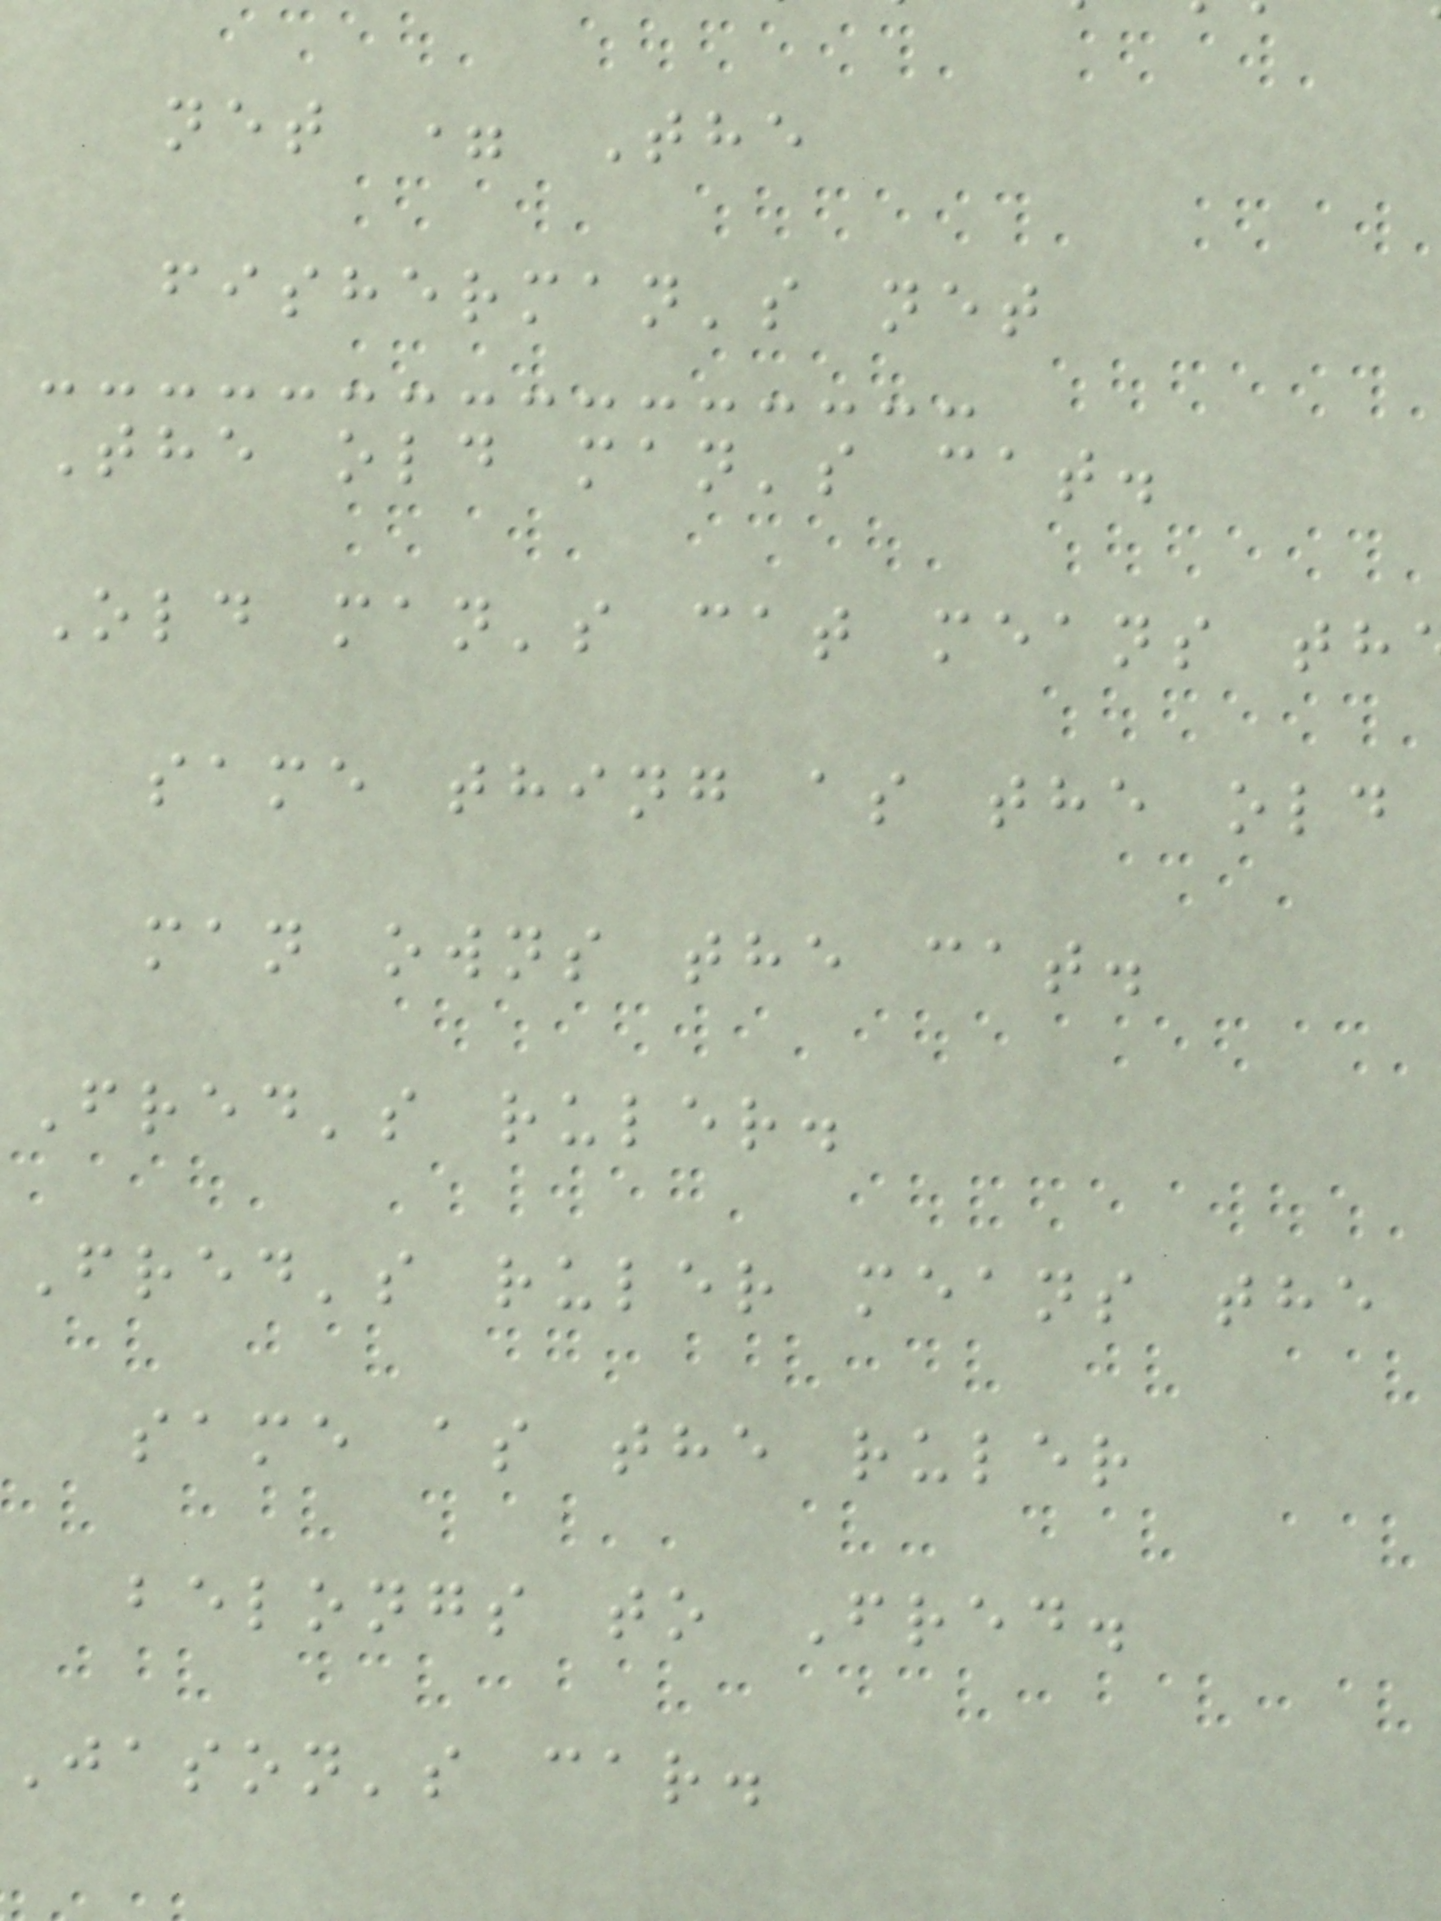net = The
fisherman's net
The old man's cat.
Old man's cat means th
same thing as the old
man owns the cat.
Fred's ruler.
Fred's ruler means the
same as the ruler
belongs to Fred.
Jason's car.
